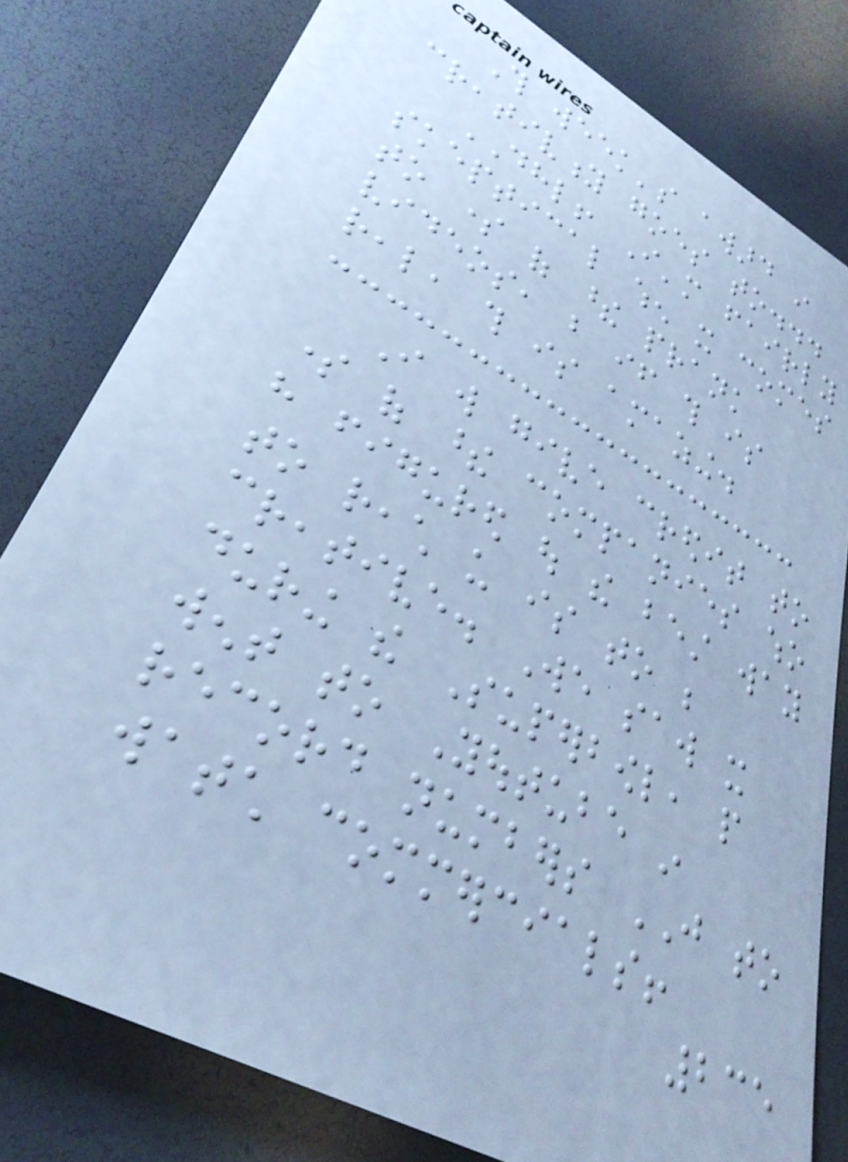This week's award in
creativity goes to...
DHL! I'm fairly
skeptical when it comes
to some of these prank
videos, but if this is
real, this is amazing.
I will give credit to
some of these companies who
have figured out the best way
to reach us is to be
creative. We saw it
during the Superbowl, people
went to Youtube in
record numbers JUST to
watch commercials!
235
